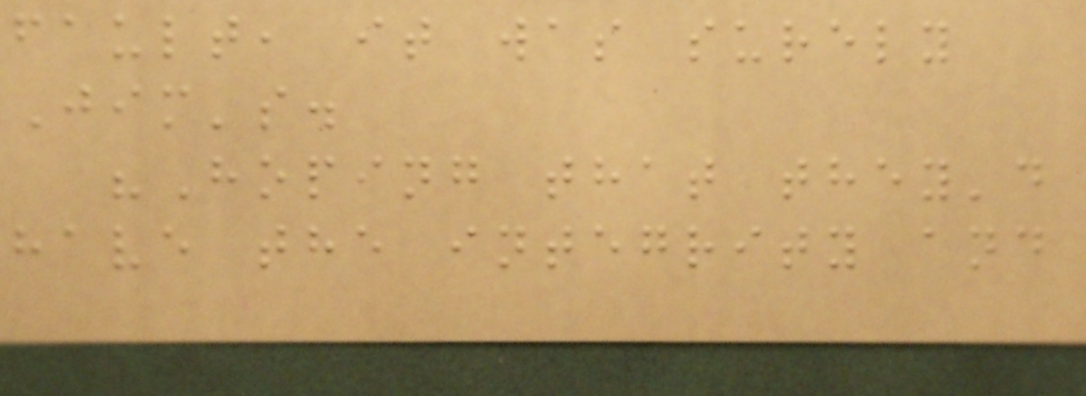fault, it was surely
Jim's.
"Hoping that they'd
have the integrity and
